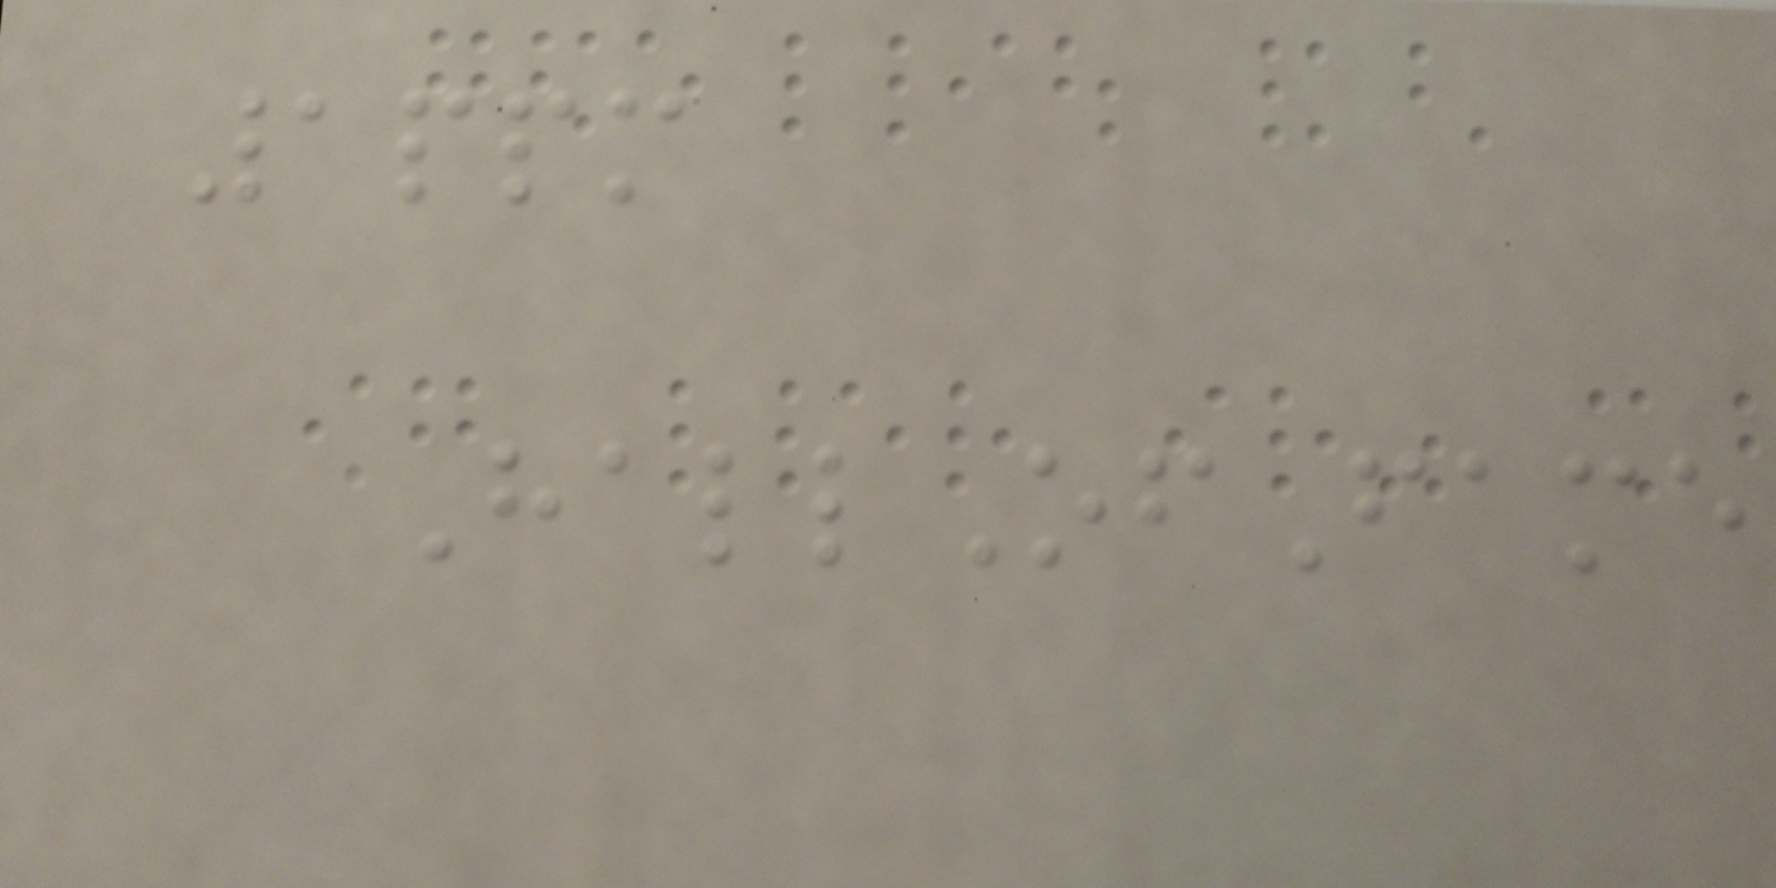1ppm
HallOfFame
